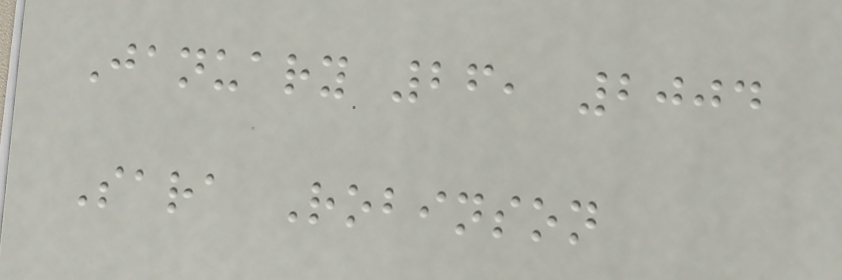January 26, 2004
Sara Robinson
